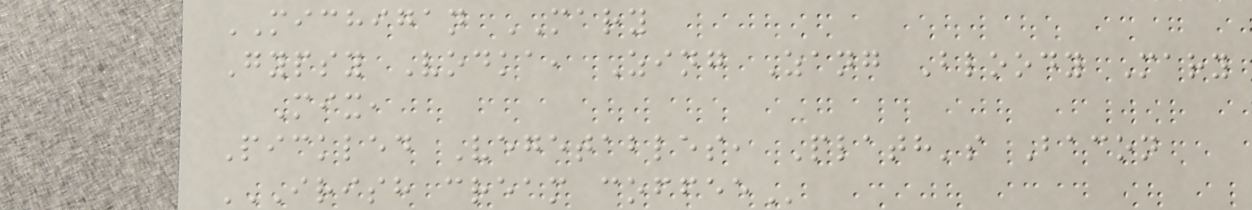MICHIGAN MARY
Gypsy Vodka, Zing Zang Bloody Mary
Mix,
Pickled Vegetables, Plath's Bacon
IRISH CREAM COFFEE
